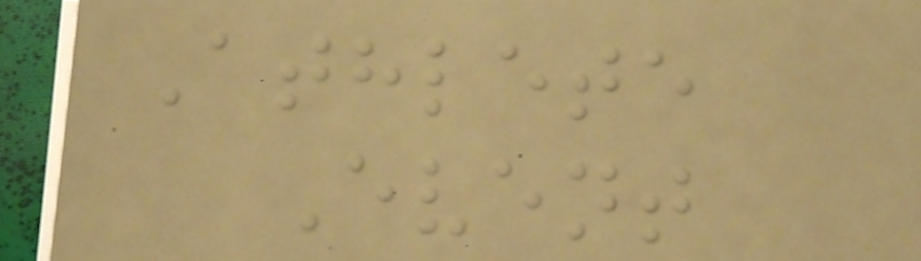Athlete
Event
